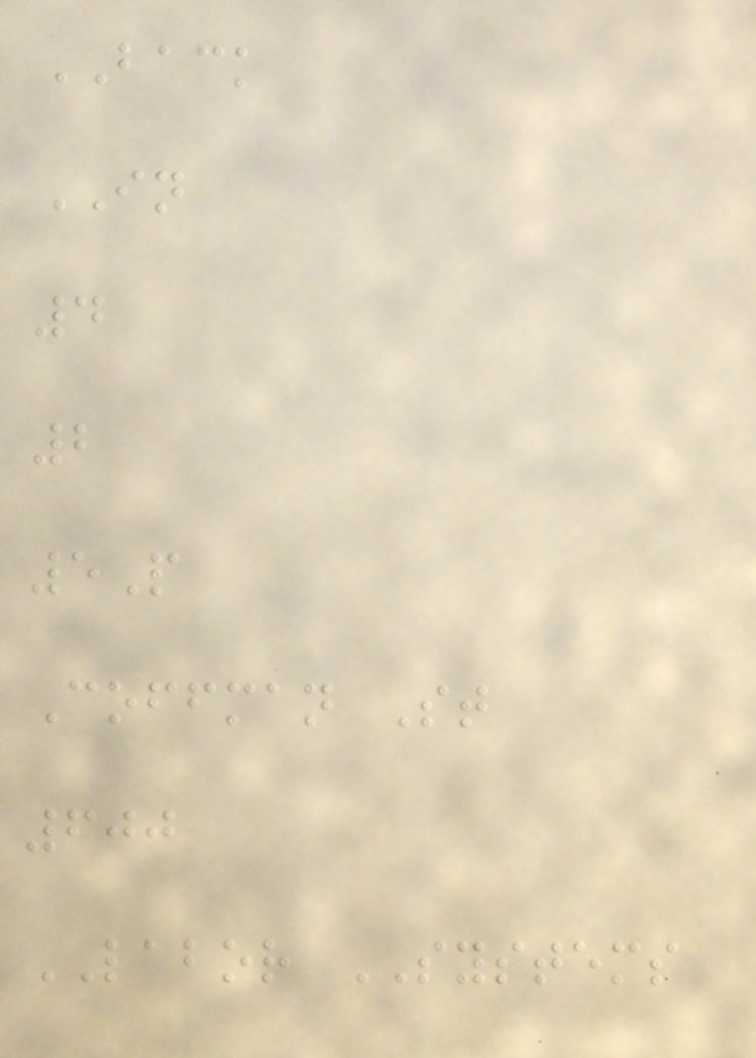BACK
IN
4
2
5P
Coffman St
600
LABOR SYSTEMS
